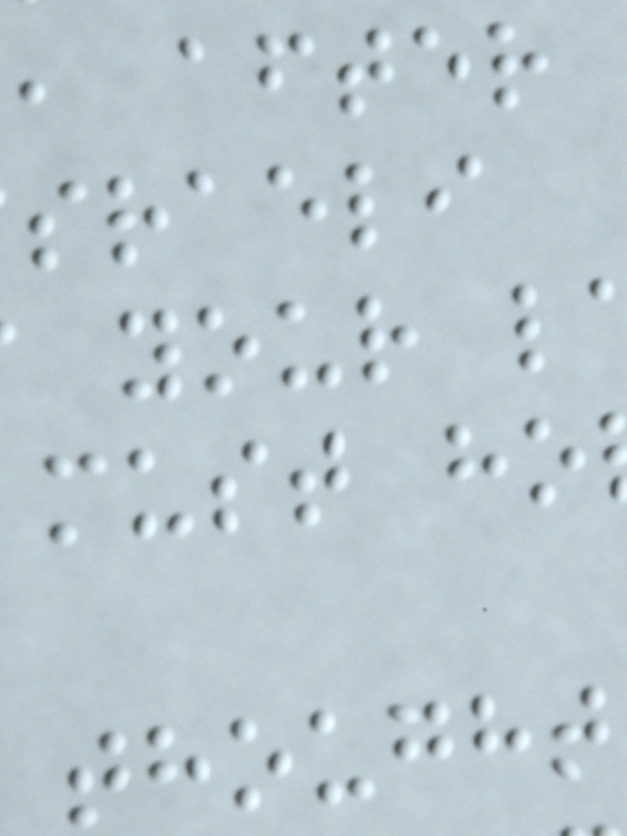, after
sraeli
thought
